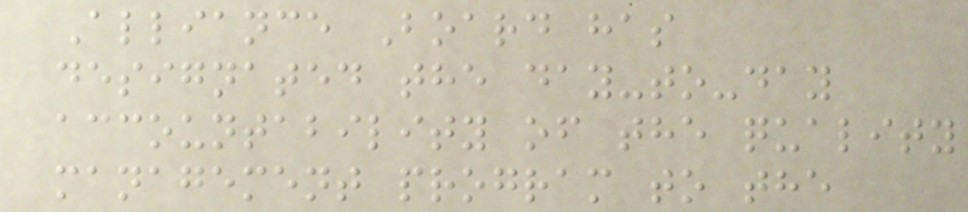Alliance Board has
designated the day-to-day
accountability of the quality
management program to the
